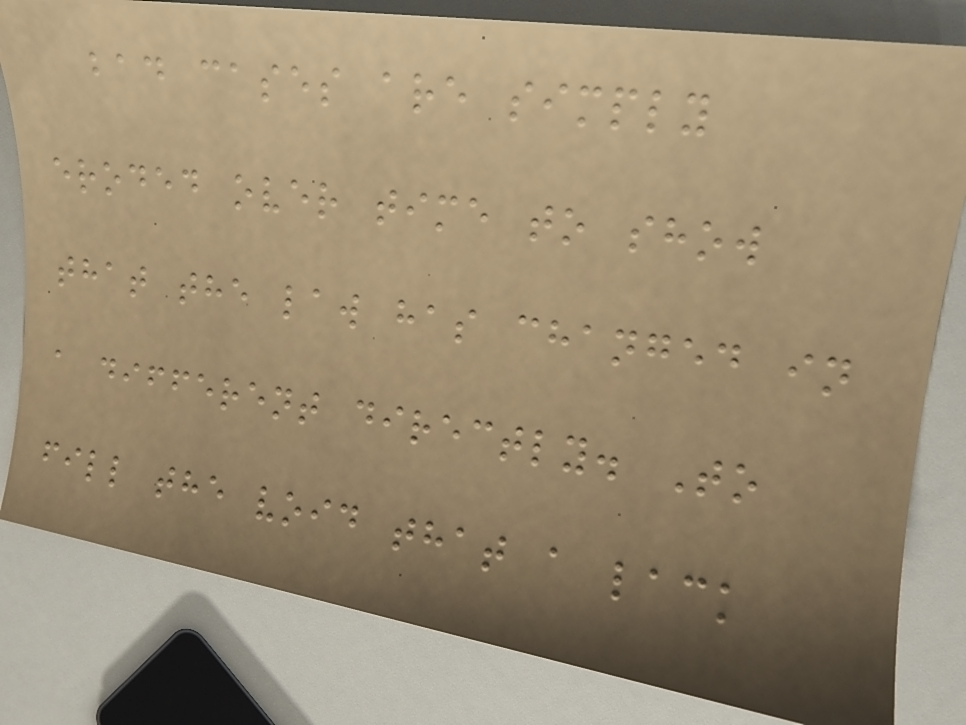bad cases are simply
eroded over time to show
that the law has changed in
a different directly. To
fill the void that a lack
